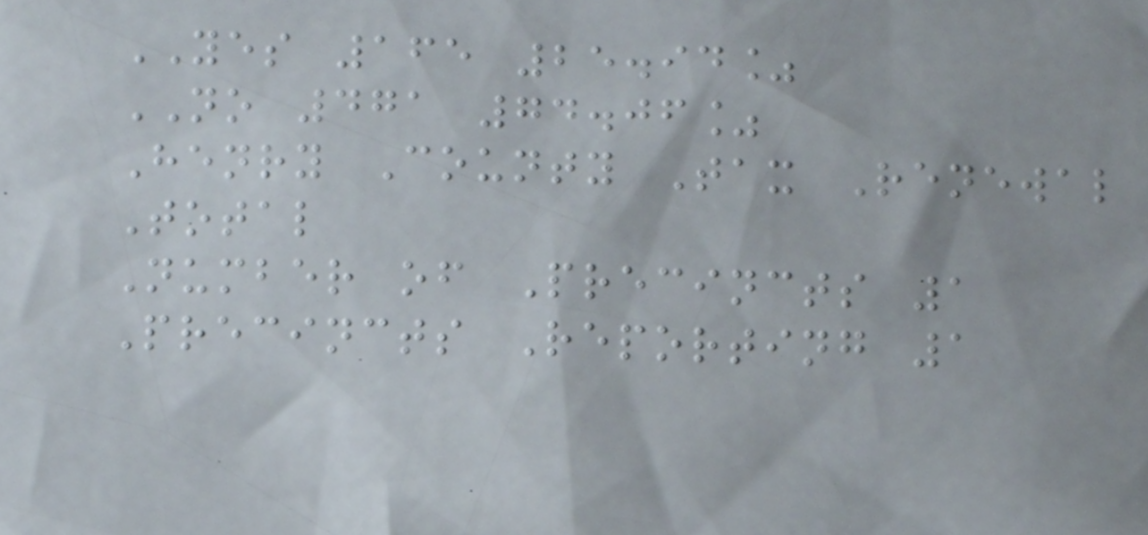YES 165 25.94%
NO 471 74.06%
Henry County Tax Renewal
Total
Number of Precincts 1
Precincts Reporting 1
